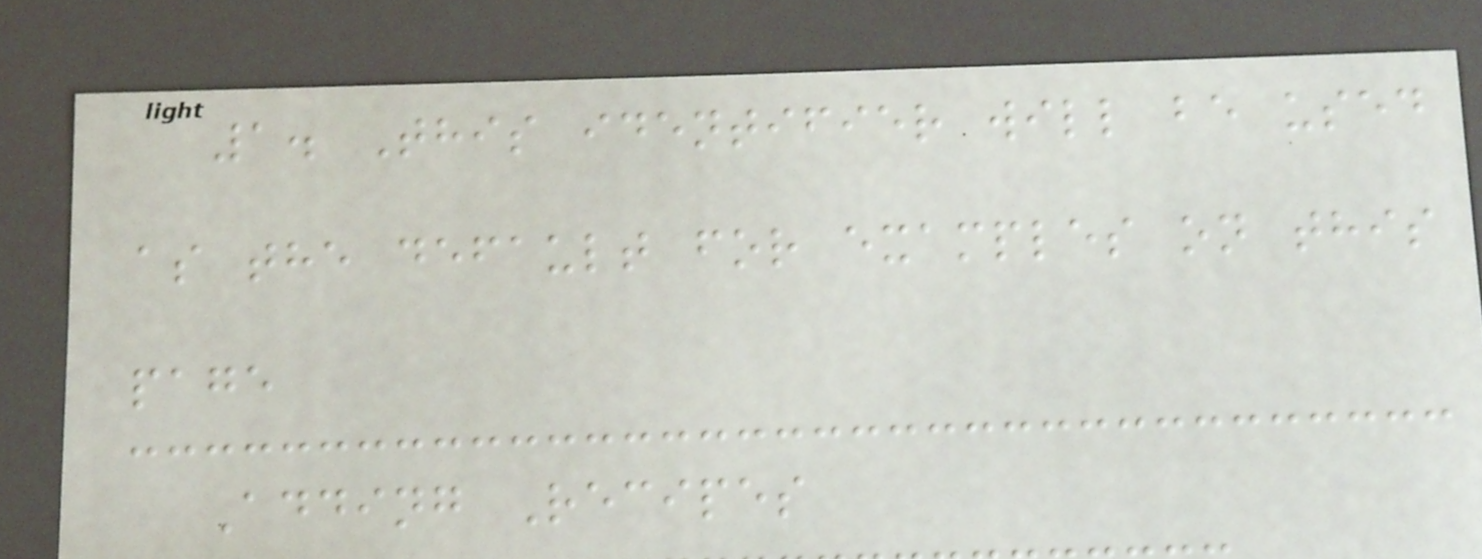1. This identifier will be used
as the default for examples on this
page
Adding Recipes
